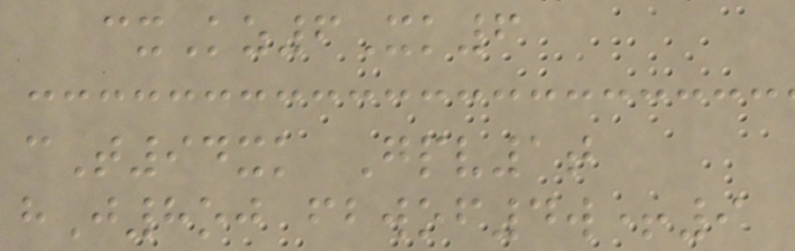cxKz6Xk6
cT94xk Gpv1t
hJ8oj fbwof4w+9
